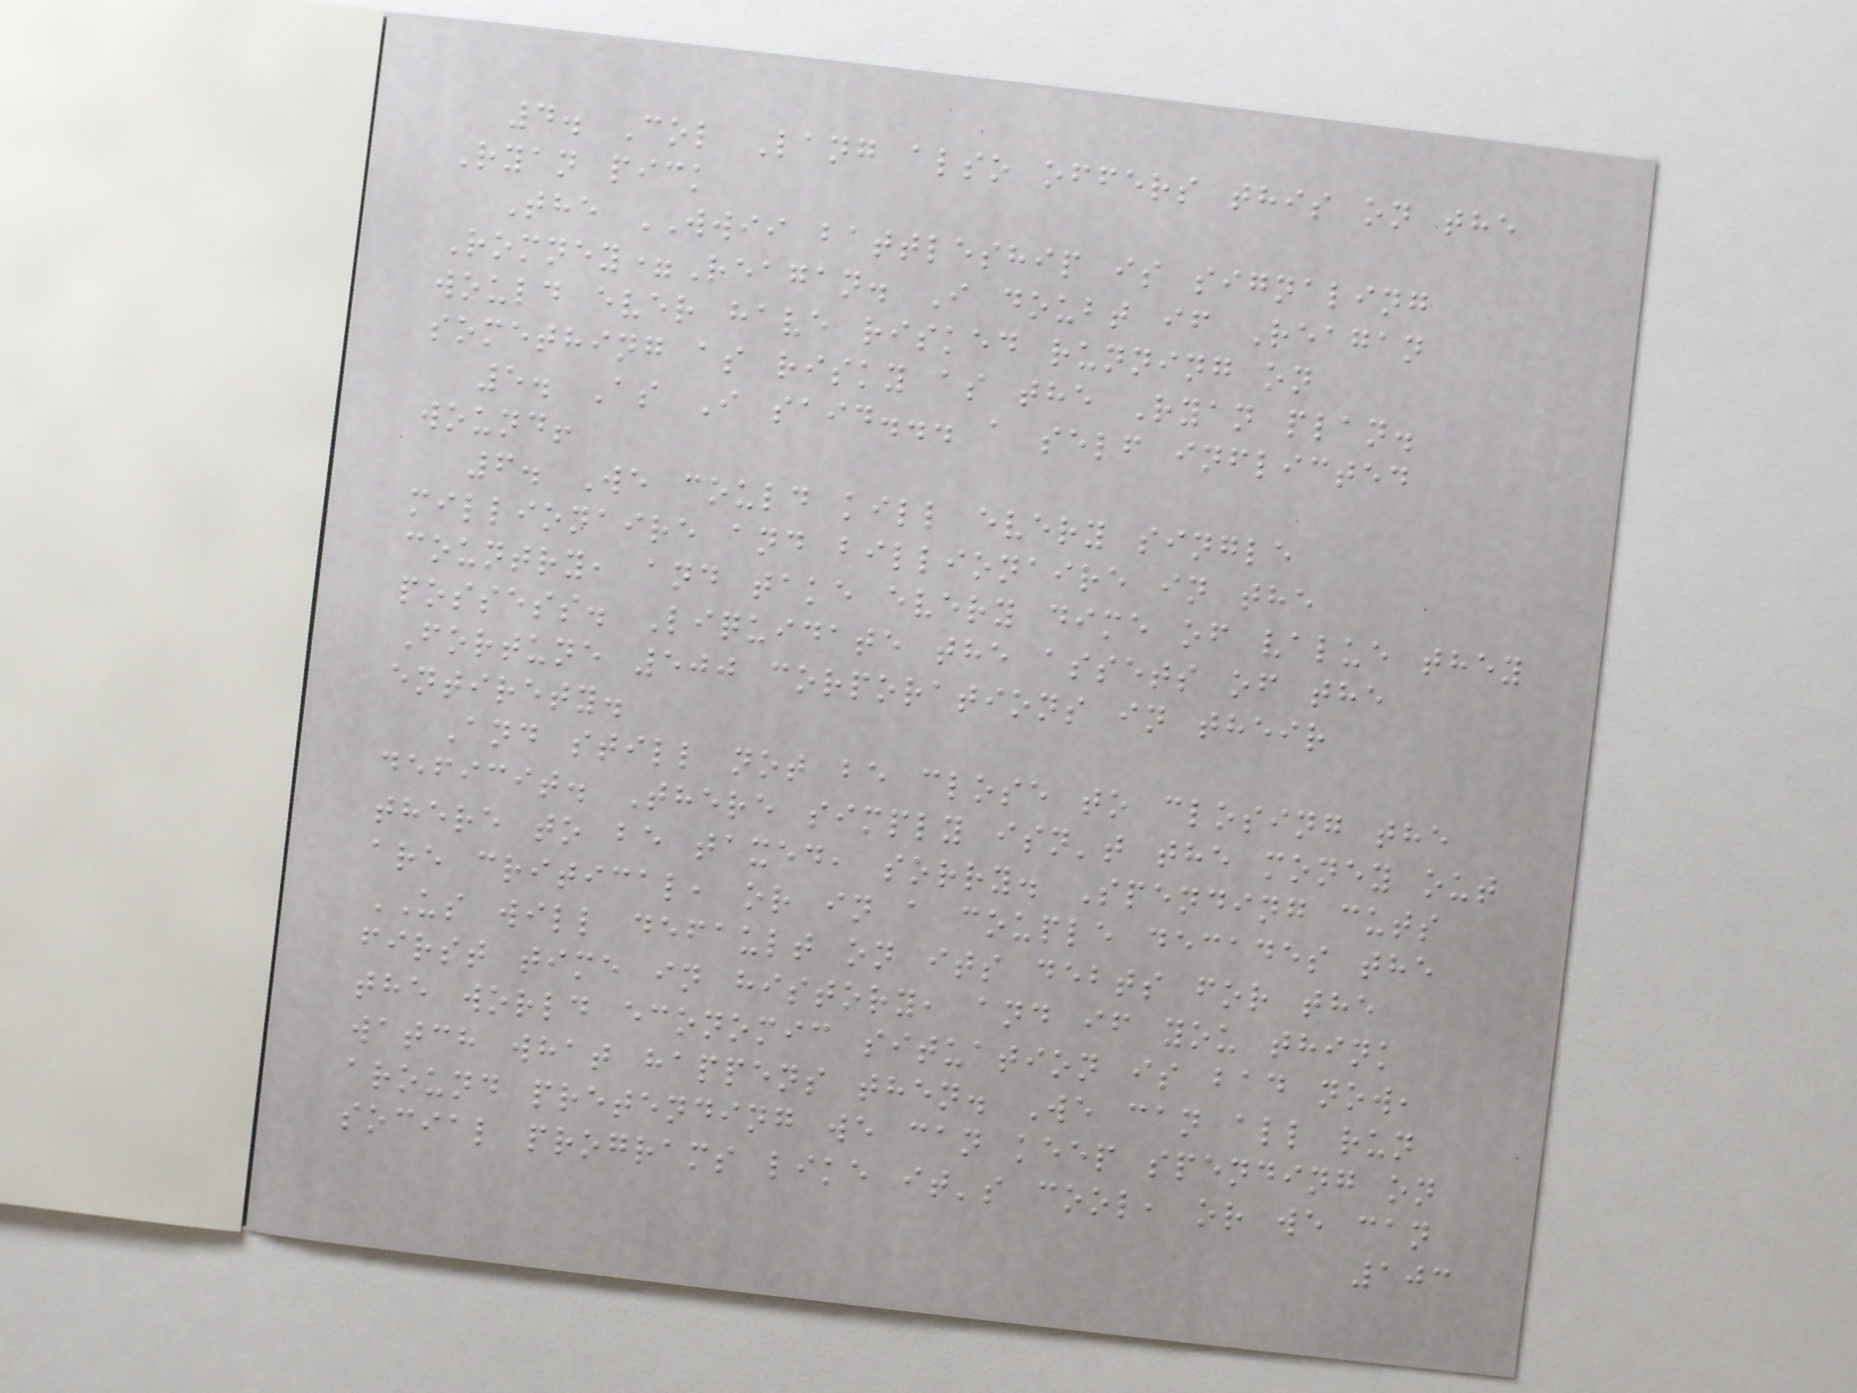4. Col Lang also offers this on the
Ryan pick
The WWII battleship is signaling
Romney=Reagan. I doubt if Reagan
would ever have risked running on
something as risky as the Ryan plan.
5. As I said... a self inflicted
wound!
6. We could kill every single
millionaire and billionaire in the
country, and take every dime of value they
possess. Liquidate the assets of the
Fortune 500 corporations in their
entirety.
And still not be close to closing the
deficit. There simply isn't the money out
there to be taxed, sorry. Spending cuts
are critical, or in a couple decades the
US will default on its debts for the
first time in history, and if you think
the world economic situation is bad now,
watch what happens then. We can all run
around pretending we can keep spending on
social programs like it's cool, or we can
103
